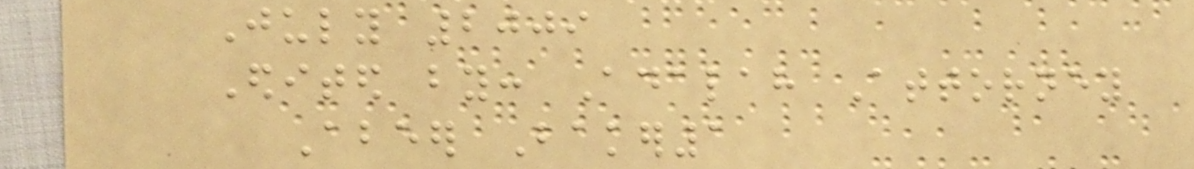July 2009
Edited by: Adalah Attorney
Abeer Baker1
